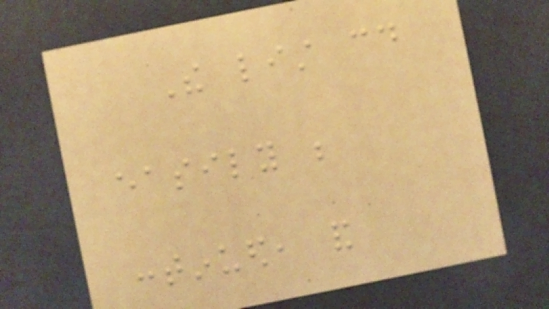The list could
easily be
continued, and
